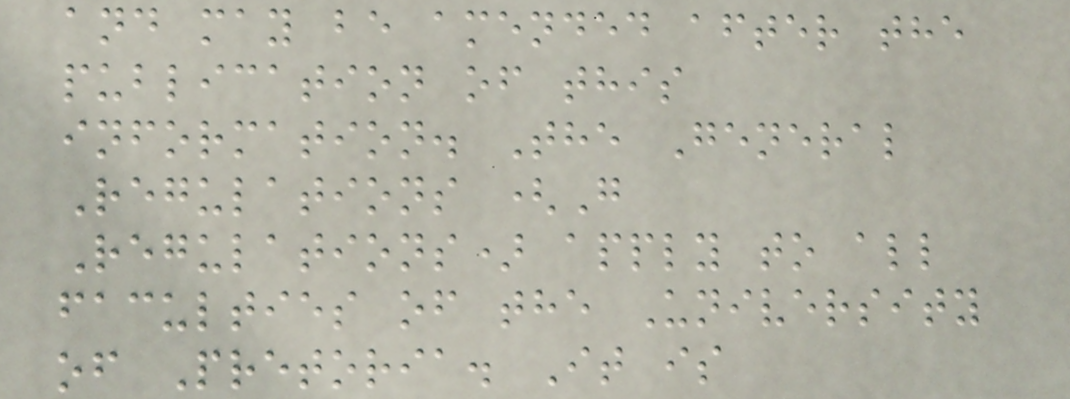and may be amended after the
publication of this
information. The General
Regulations (G
Regulations) apply to all
faculties of the University
of Pretoria. It is
